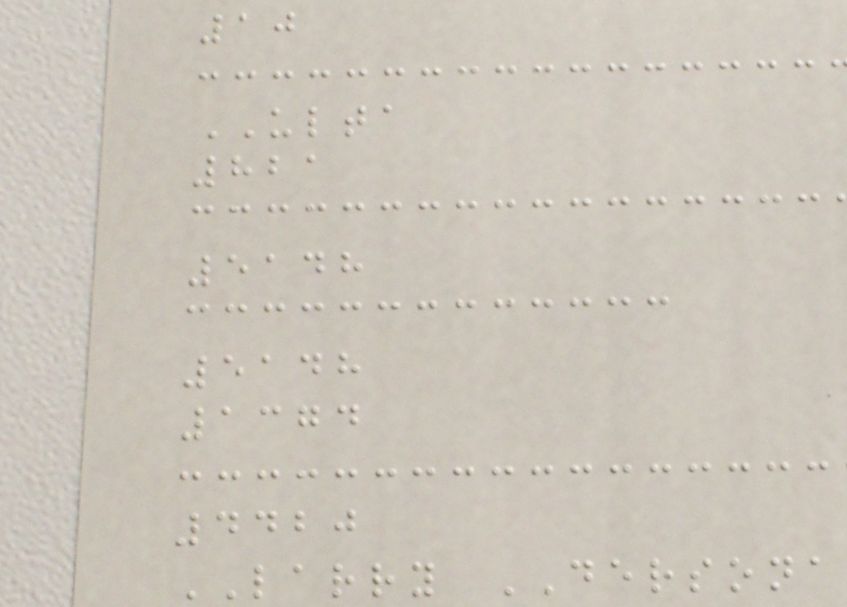10
ULTA
821
5148
5148
1374
4420
LARRY DERSONA
